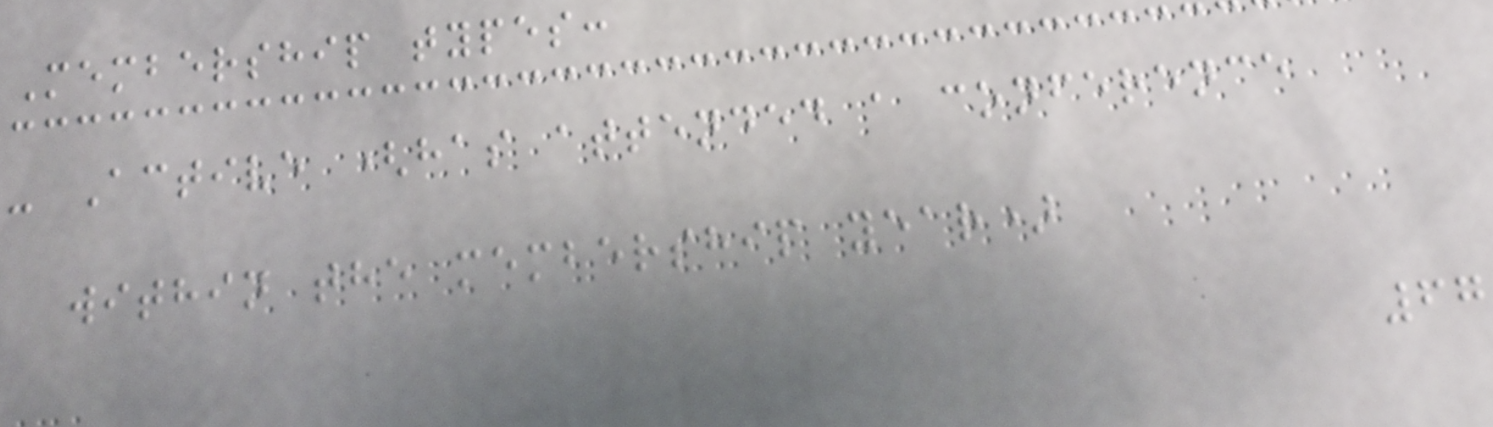Membership types:
- Active (has attended a conference
within the membership year)
67
